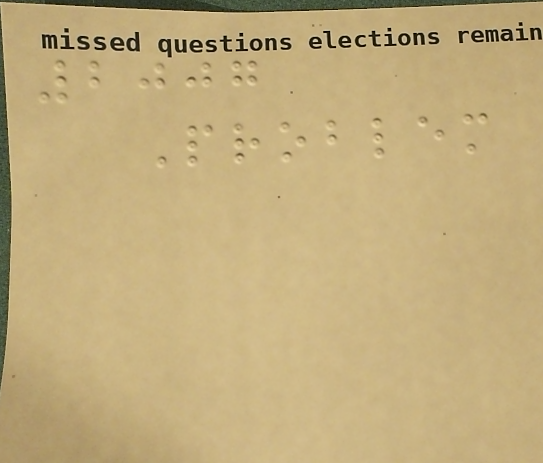2007
Problem
